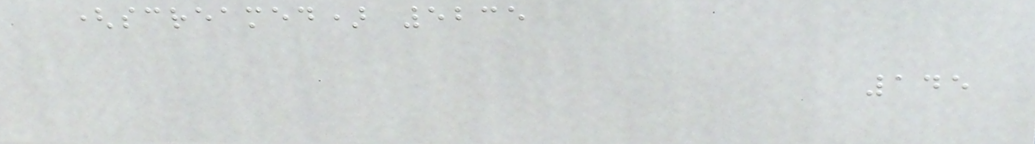(screamed) 5235
145
